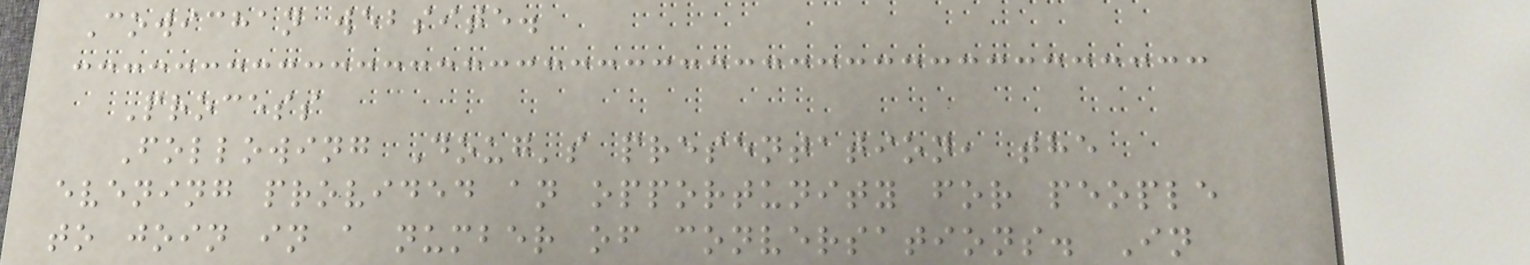Cowichan website.
Process
Following Doug's presentation, the
evening provided an opportunity for people
to join in a number of conversations. In
